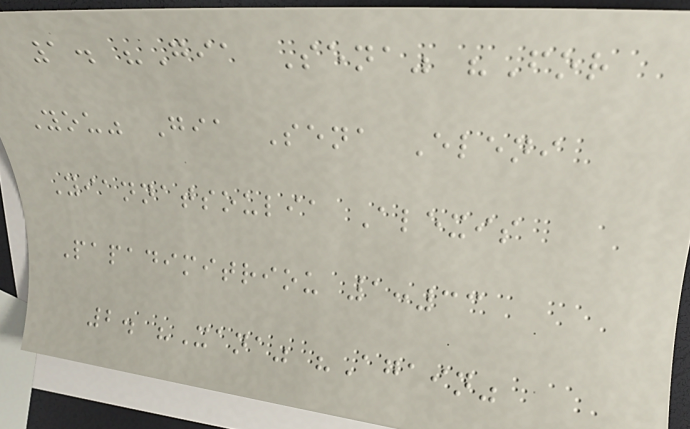1. "Gia Sena" "For
You" Gia Sena Eleni
Yiannatsoulia Alexis
Papadimitriou 1:33
2. "Xana" "Again"
